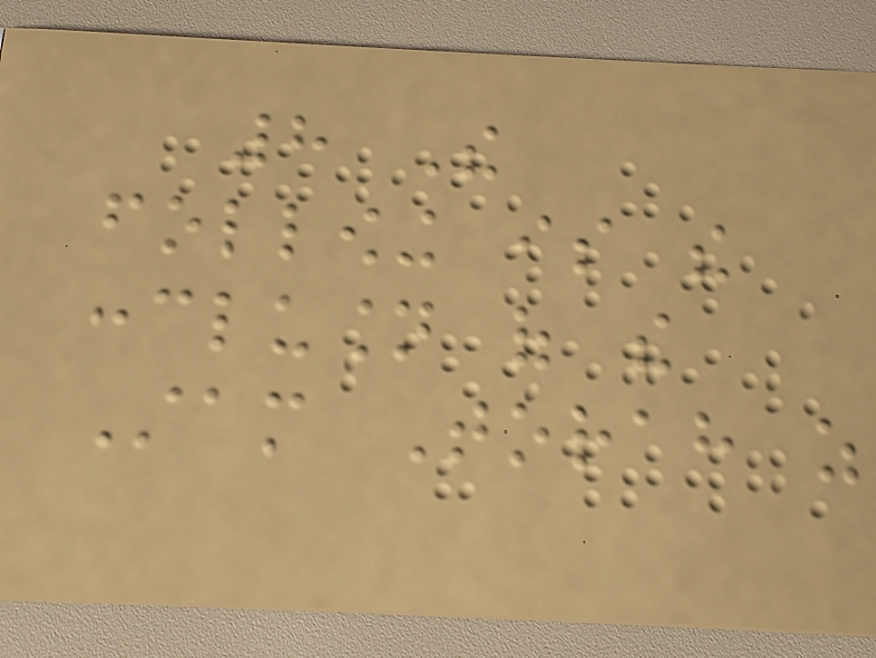8 The
following is the
conclusion of the
Stam Torah as
